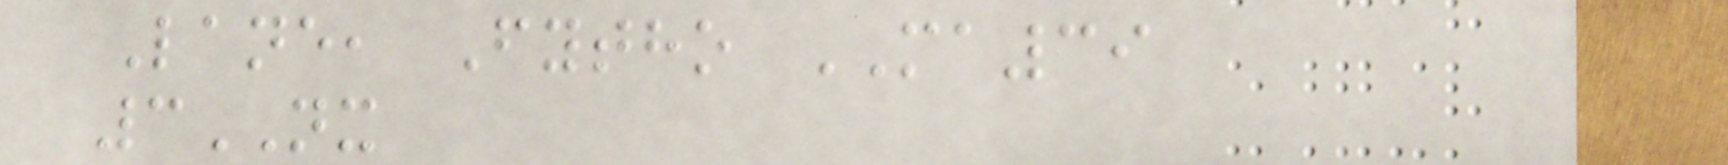Lane, Fytho MA39
3NX
